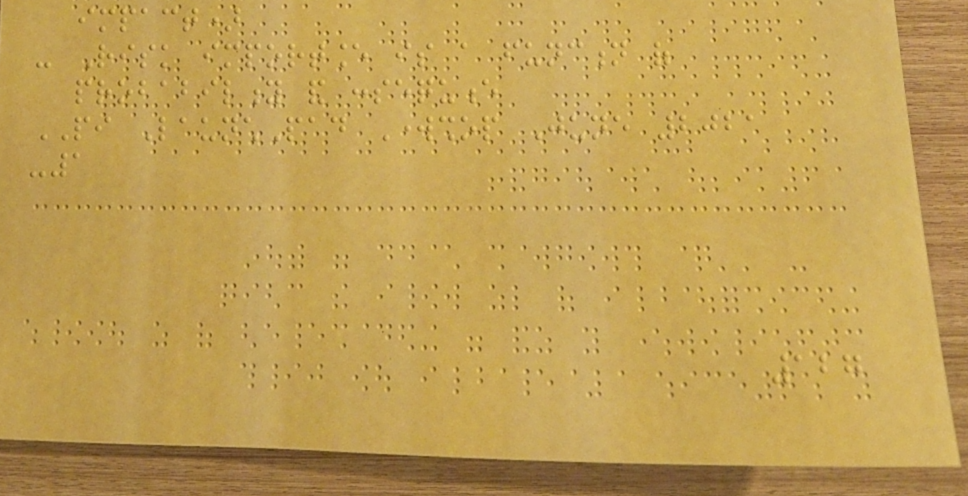impact)
- Risk importance is a function of
probability and consequence
PI LaunchPad Workshop June 2021
-1
127
